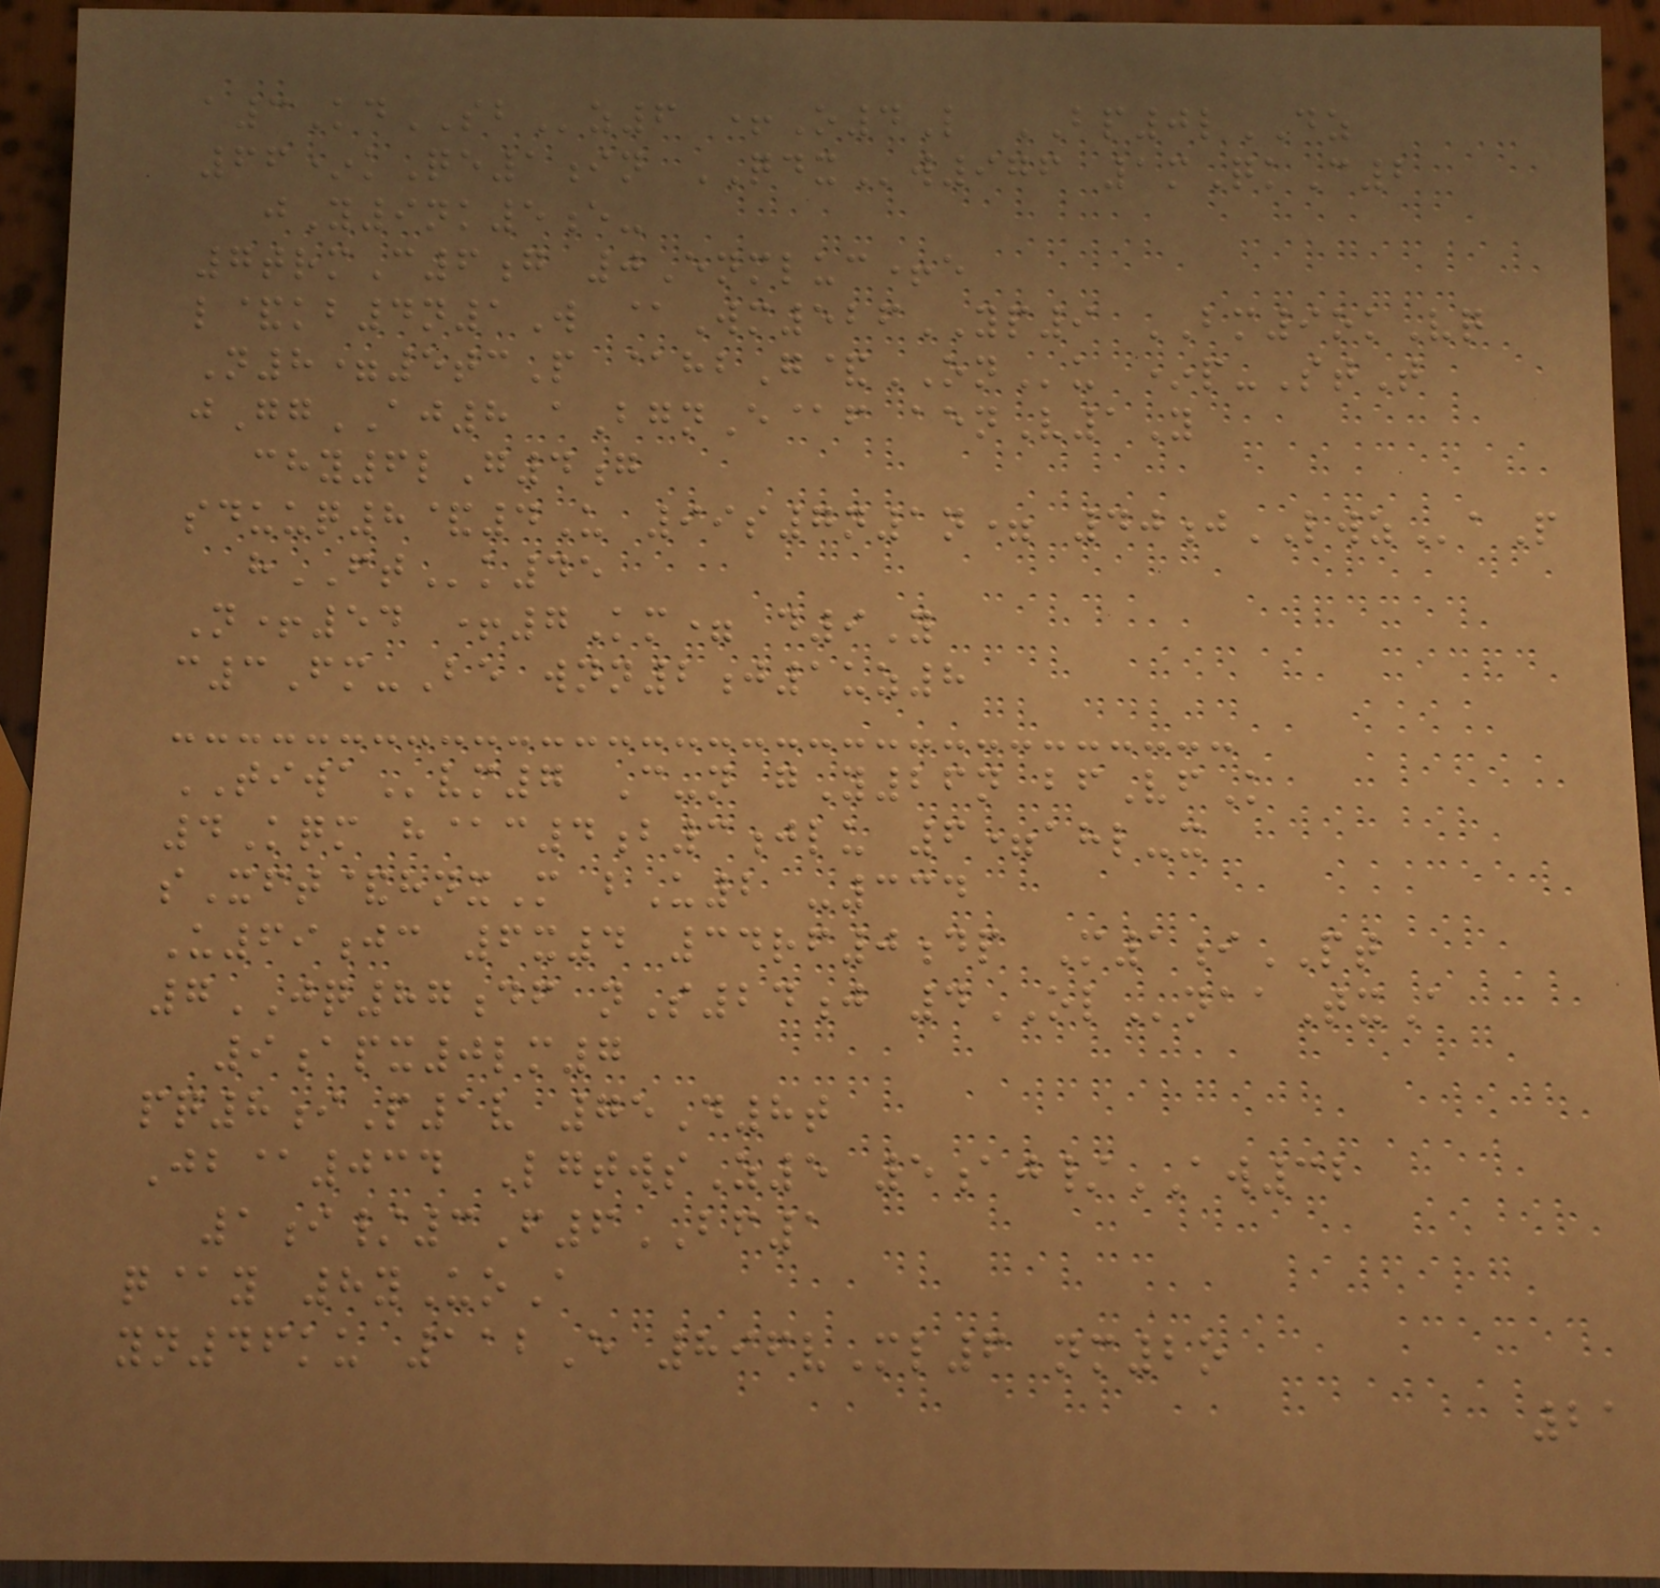a3KdSBz6 +O4L BP0lDZ
66*kQe1in QDXw976 1mQkC2
jY9nk5e-
7trmC6g 0Enmluc+e
l&kb4n1W @Wm526YP9 BM9okVq
N8=5tcP @hbG&ONu *p-StT
jGgAJ8 aBgnE@f aenV1Y
chy6lG4g
sduuq8&4U 99s7n1n= 40jLWZaP
hFTk45
N+54 +7Km= d9Y
c3Fm-Be wnn2j1uz8
TIWAvm7 C-n gY26n bfVfK
4Kqm h@c4b3jlu 6=ahl-x
sXft&hnxM bU2 -334
U69jc 6x4 34rf0dp M1iPT
7JQ87df nS24j 4OLnaaTxA
9apx0lm7
pq8iP1v 75D8t
Jb@034 LgtwsZ5 5aj/AW32
1i/3F6BF1
q@y 8yUoA
yn46ku 112E 896vMl6 nm2o
21
